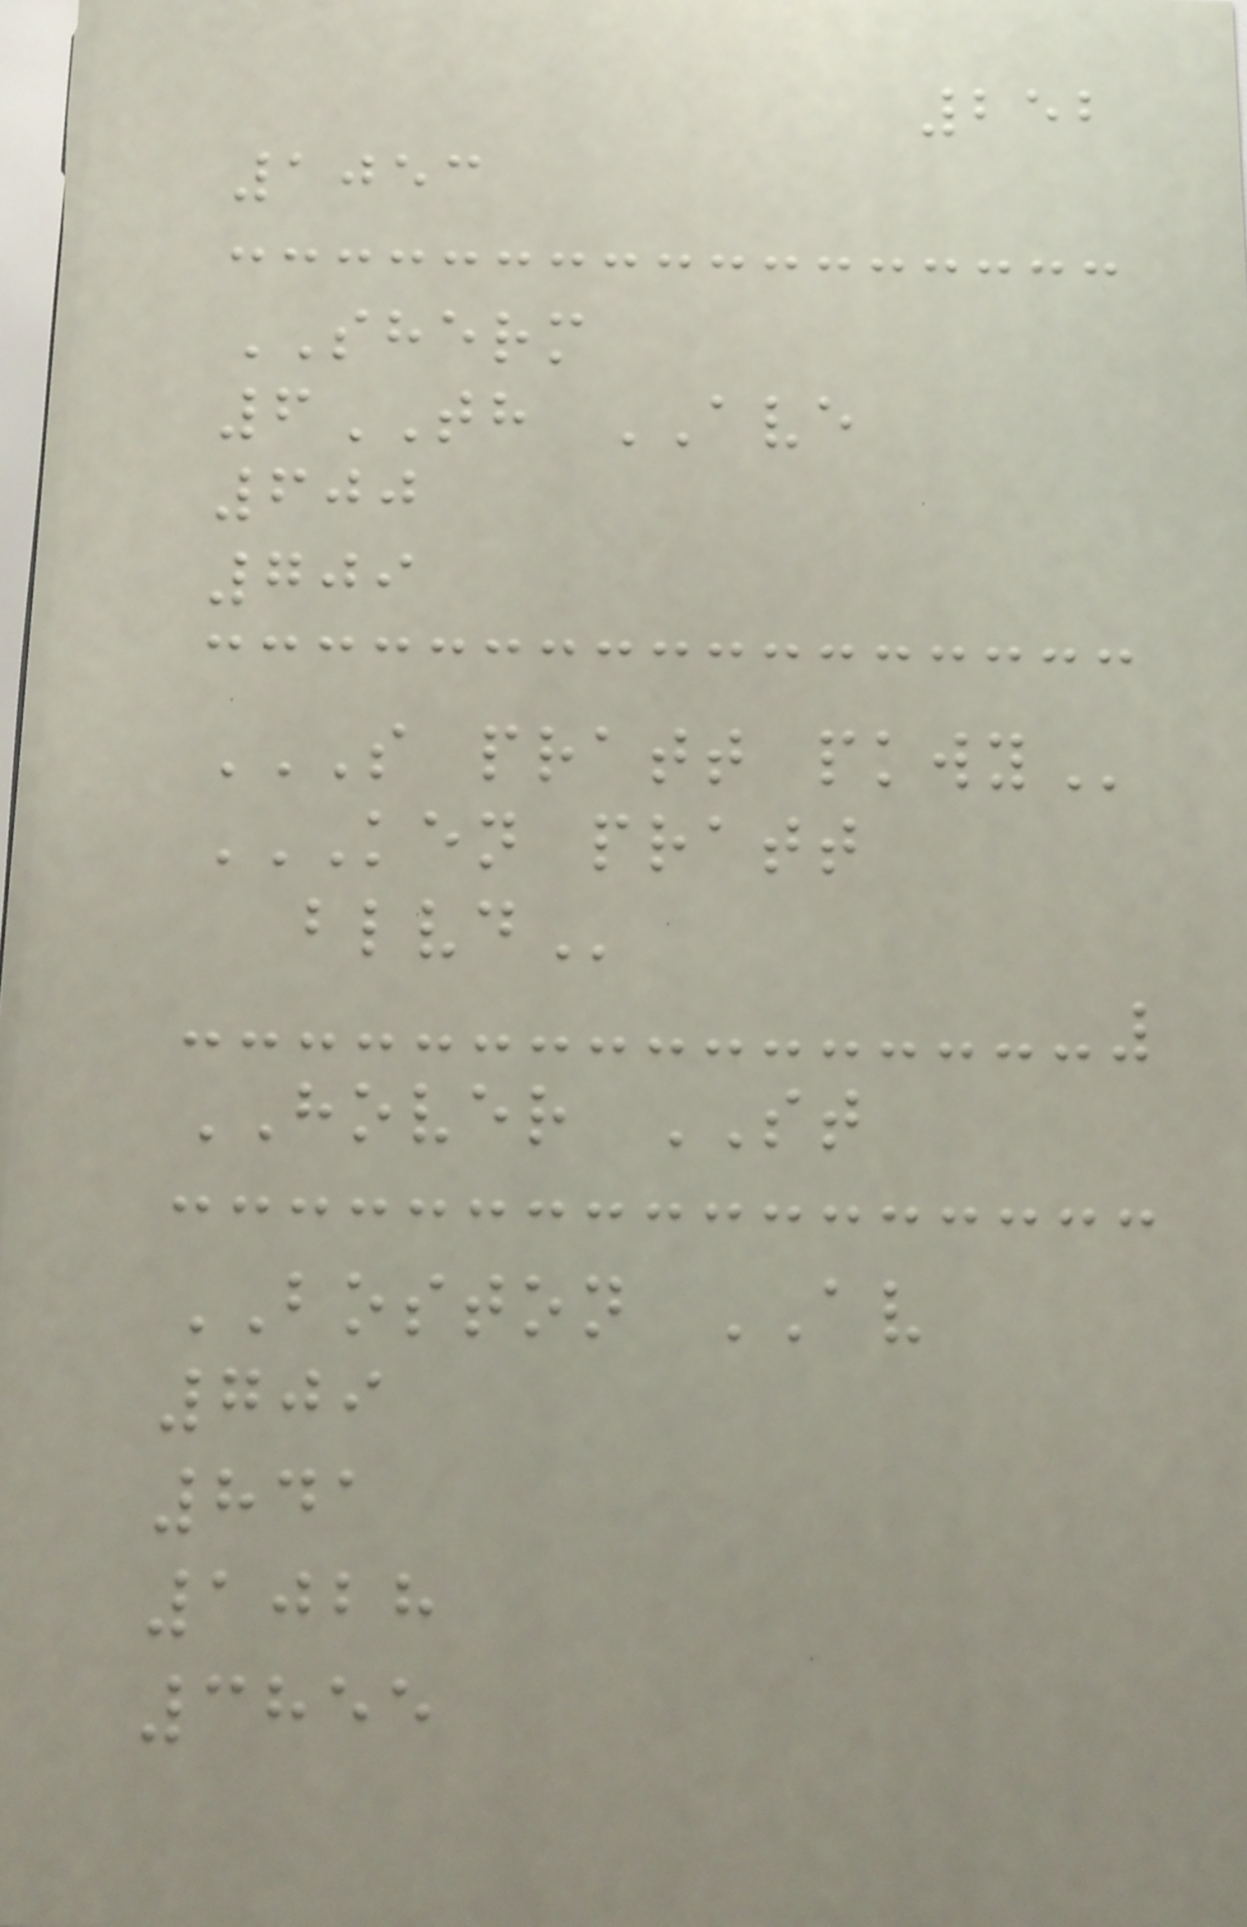252
1053
SHERM
6TH AVE
600
709
S PRATT PKWY
KEN PRATT
BLVD
HOVER ST
BOSTON AV
709
841
1028
3855
